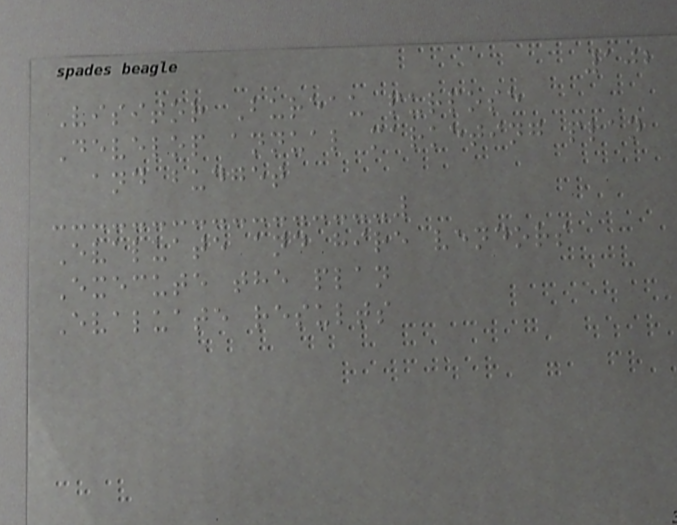102
Visitor Bureau purpose
Develop annual marketing plan
and budget
Evaluate and hire vendors
Execute the plan
Evaluate results
